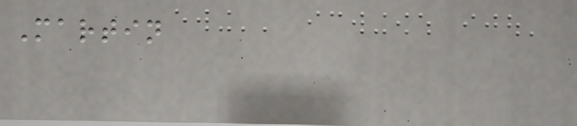Martin
